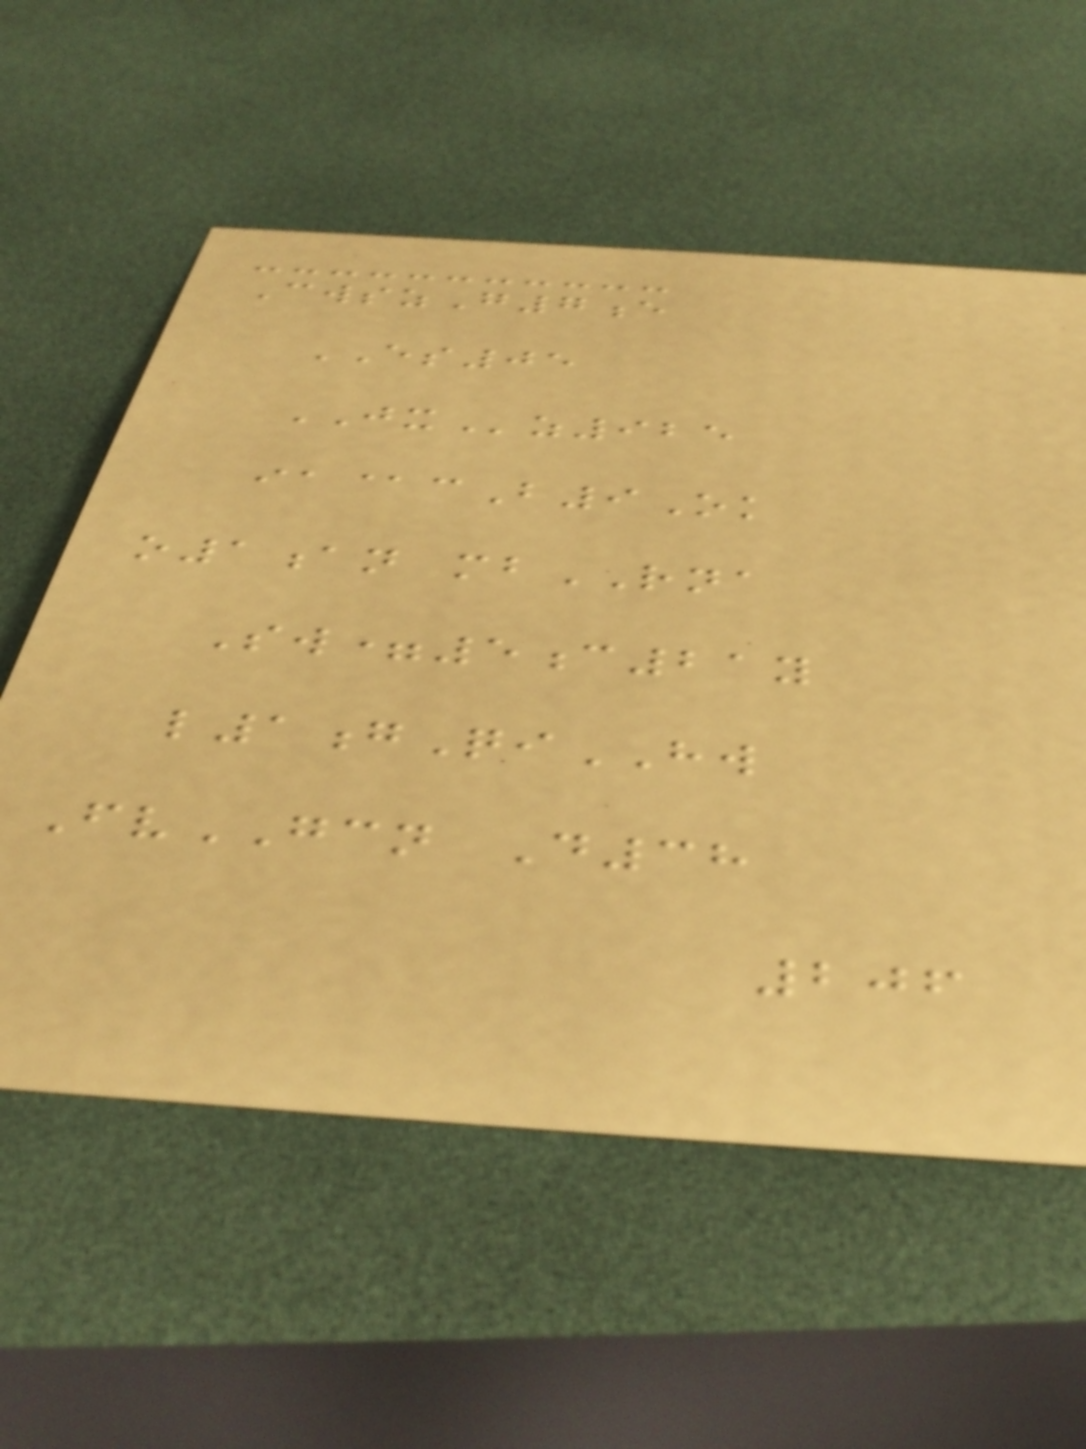CwszG7e
ES05
JXz925
ia@cB9Ok
o1an mbRNA
Sw=5c21y
l1gQiHW
FvGCN D38
206
